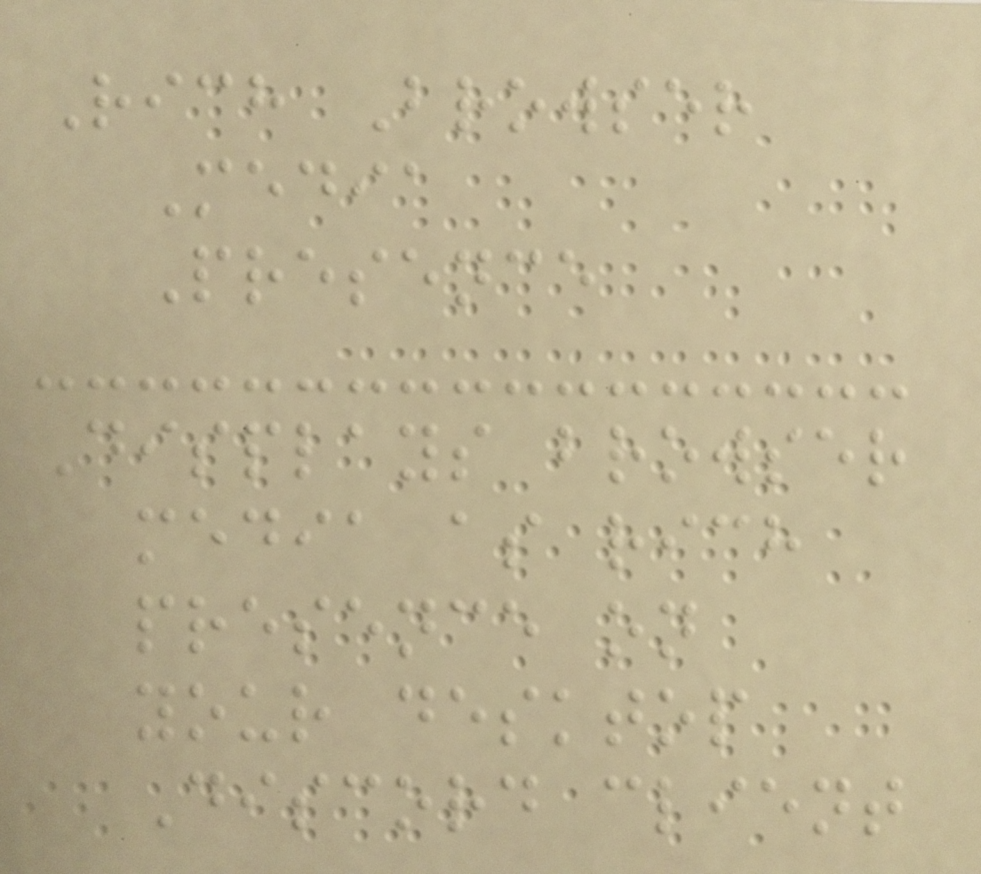Rich Browser
Media
Presence
Displays browser
media as rich
presence on
your desktop
Discord client
